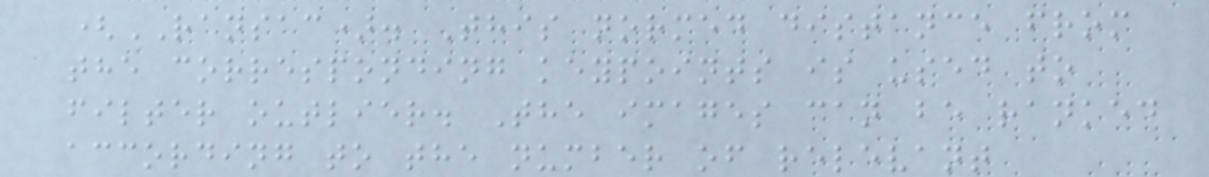(RANSAC). This normed distance from
the corresponding keypoints is used to
filter outlier. The images can be ranked
according to the number of relevant
